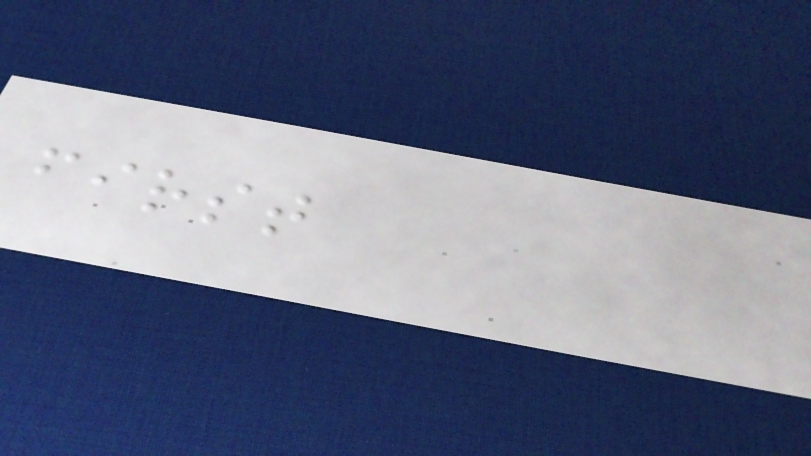first
